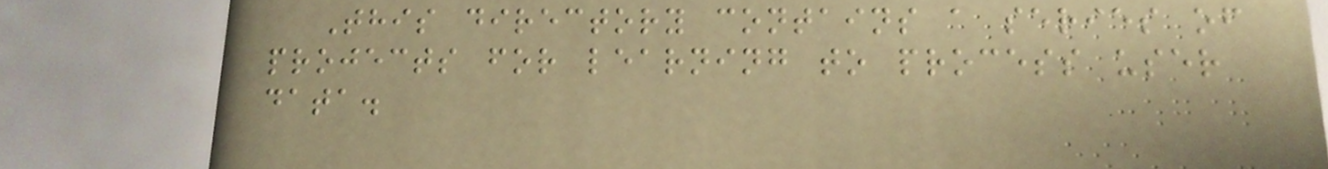This directory contains a series of
projects for learning to process user
data.
